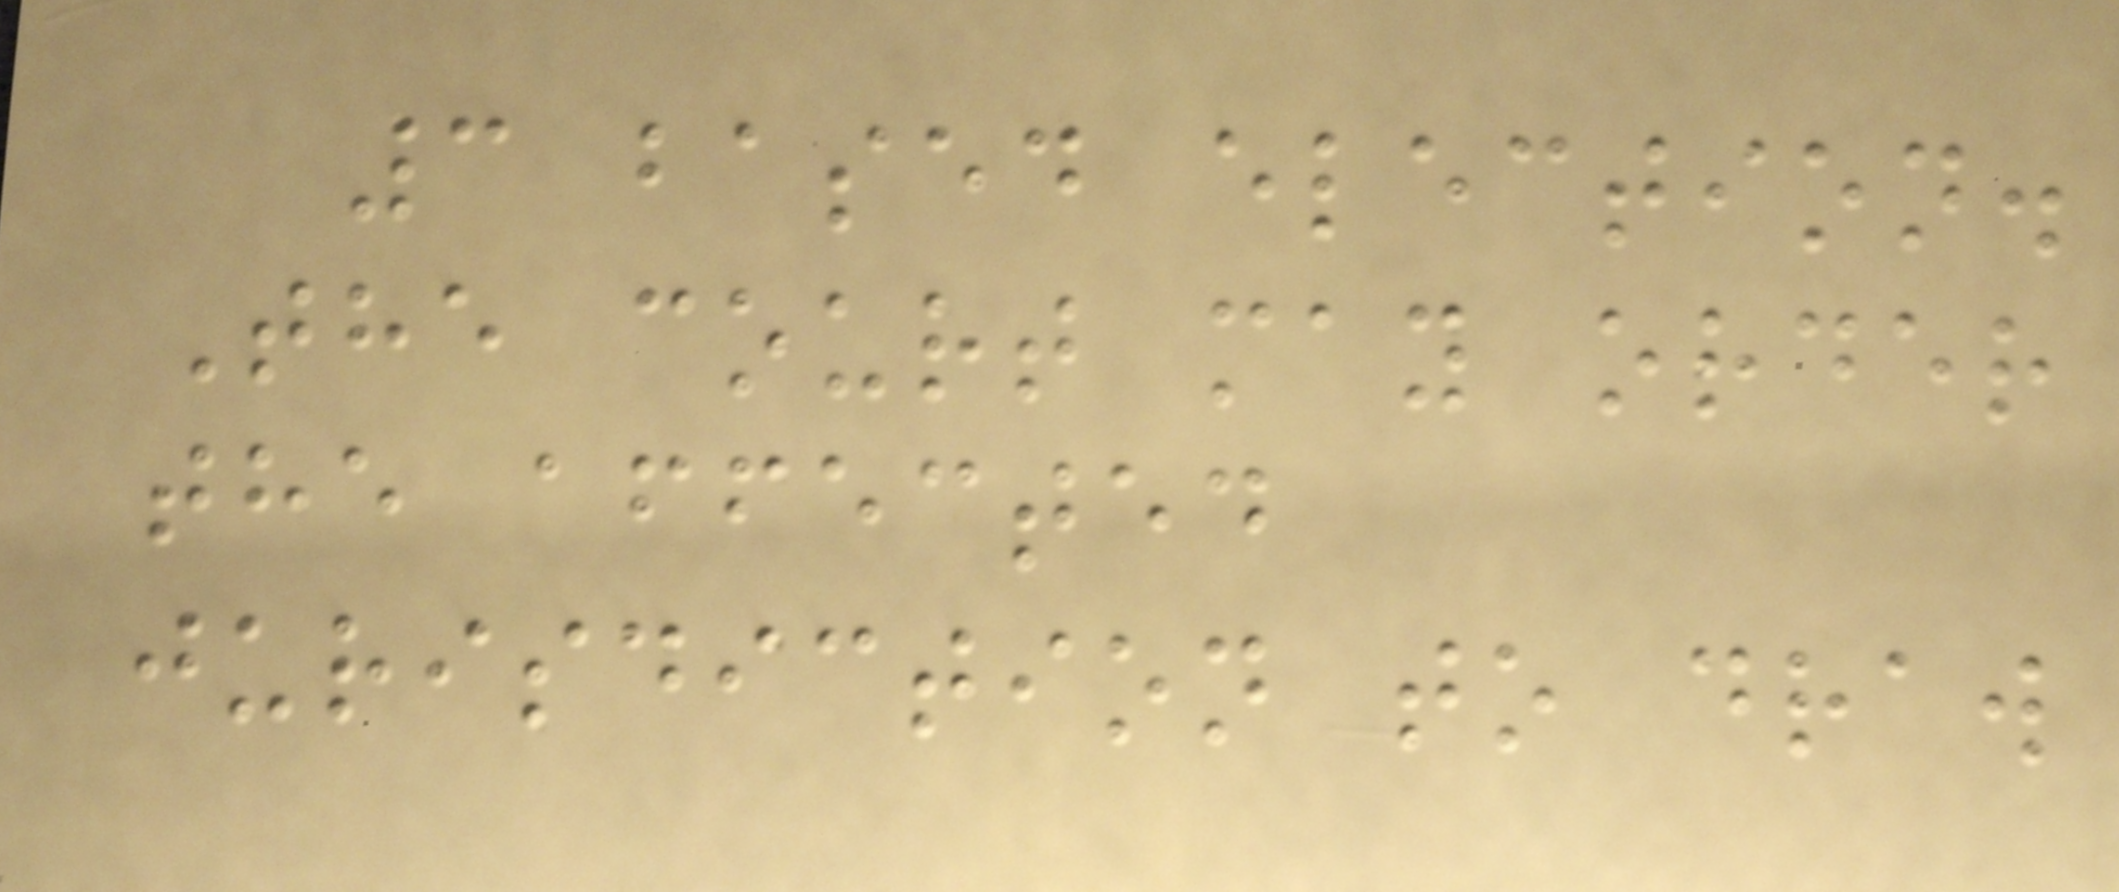3 based election.
The court may order
the affected
jurisdiction to draw
